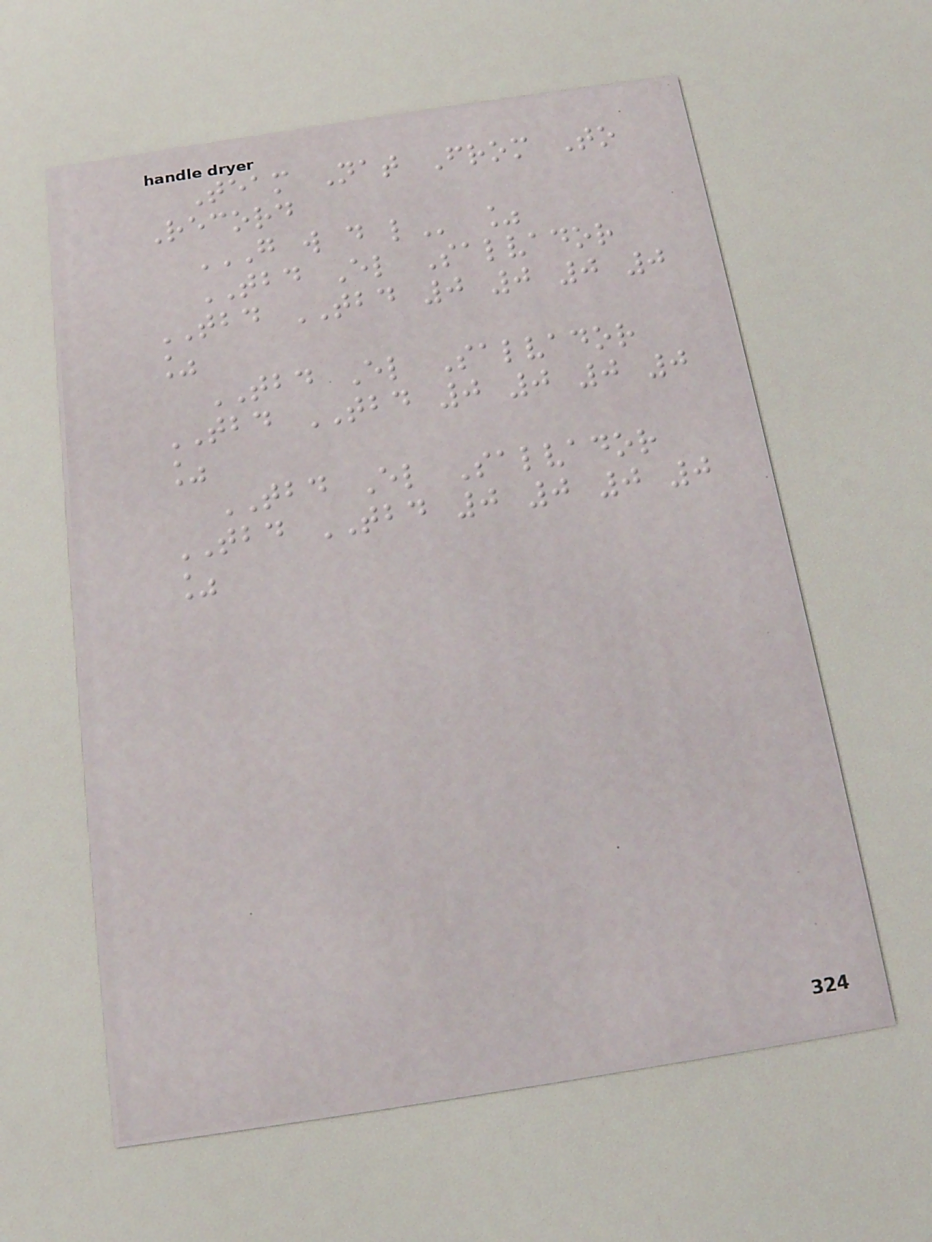Team Nat From To
Record
G W D L %
TBD El Salvador
TBD TBD 0 0 0 0
%
TBD El Salvador
TBD TBD 0 0 0 0
%
TBD El Salvador
TBD TBD 0 0 0 0
%
